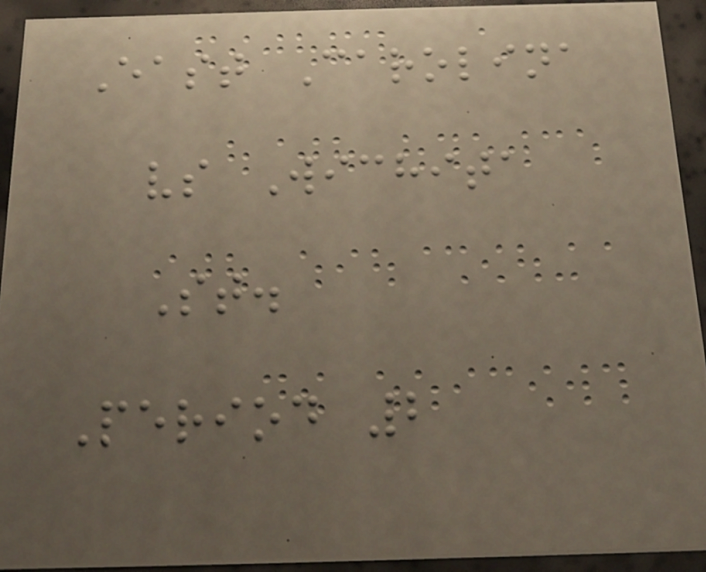East Carolina
vs Wichita
St.
Period 2
